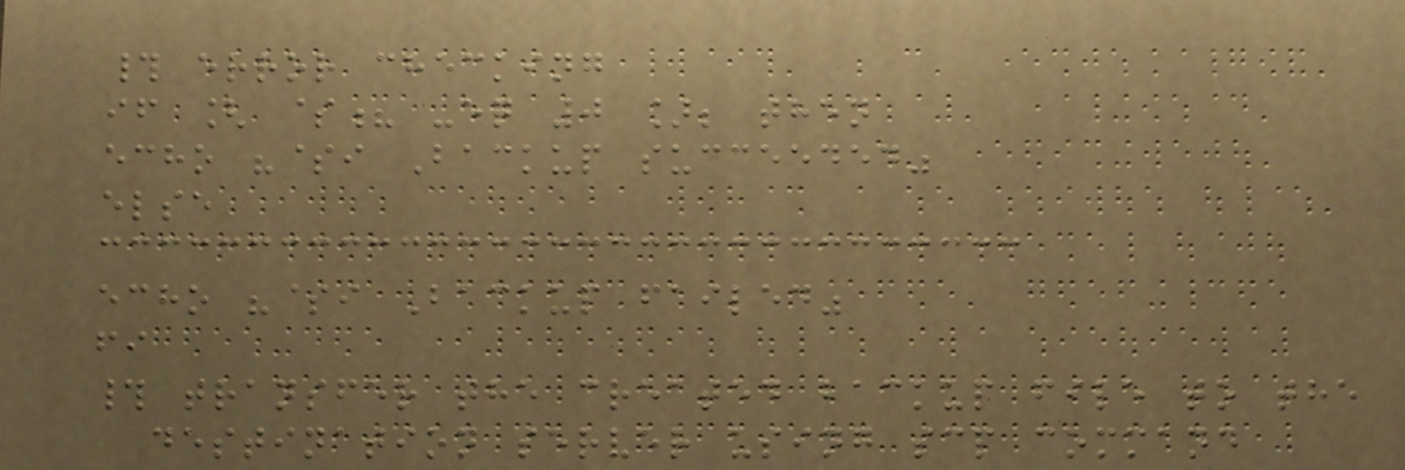# error checking
if [ $? -eq 0 ]; then
echo "$i Backup succeeded"
else
echo "$i Backup failed"
fi
# transfer the created backup file to the
destination server using scp command
